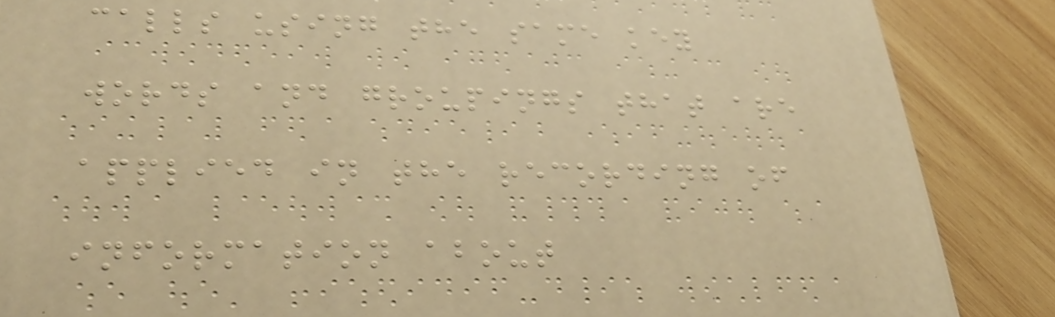calls using the same key
words and groupings that are
applied in the recording of
information about
